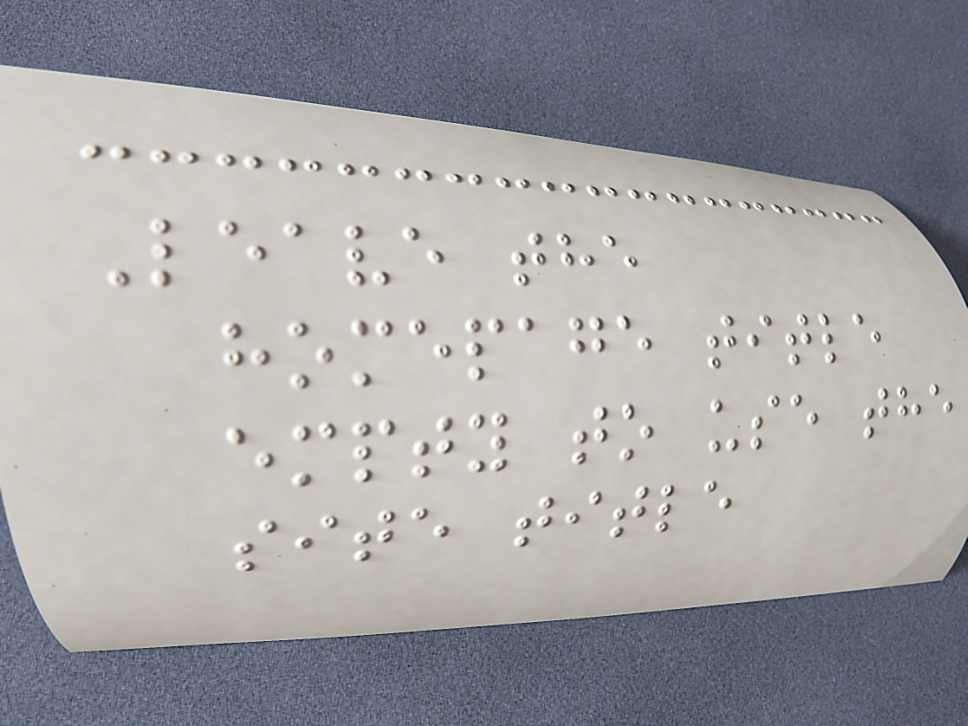Leave the
homepage title
empty to use the
site title
